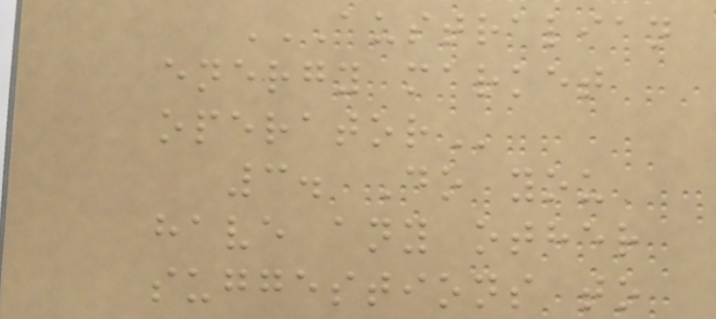AUSTRALIAN
ENERGY MARKET
OPERATOR
3. Do you
have any other
suggestions to
